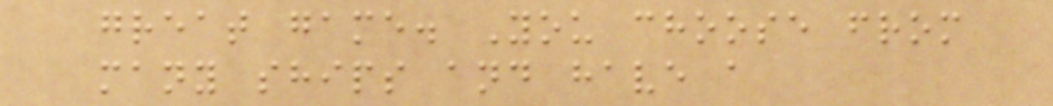great game. You choose from
many ships and have a
